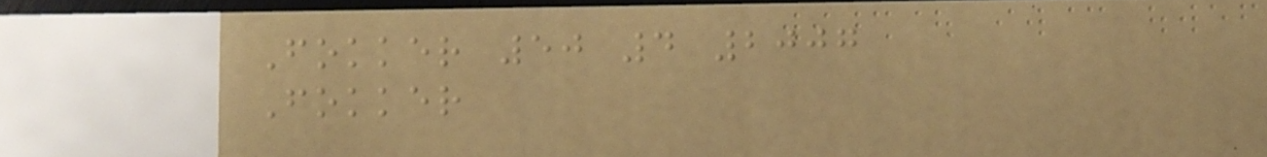Fokker 50 4 2007
Fokker
